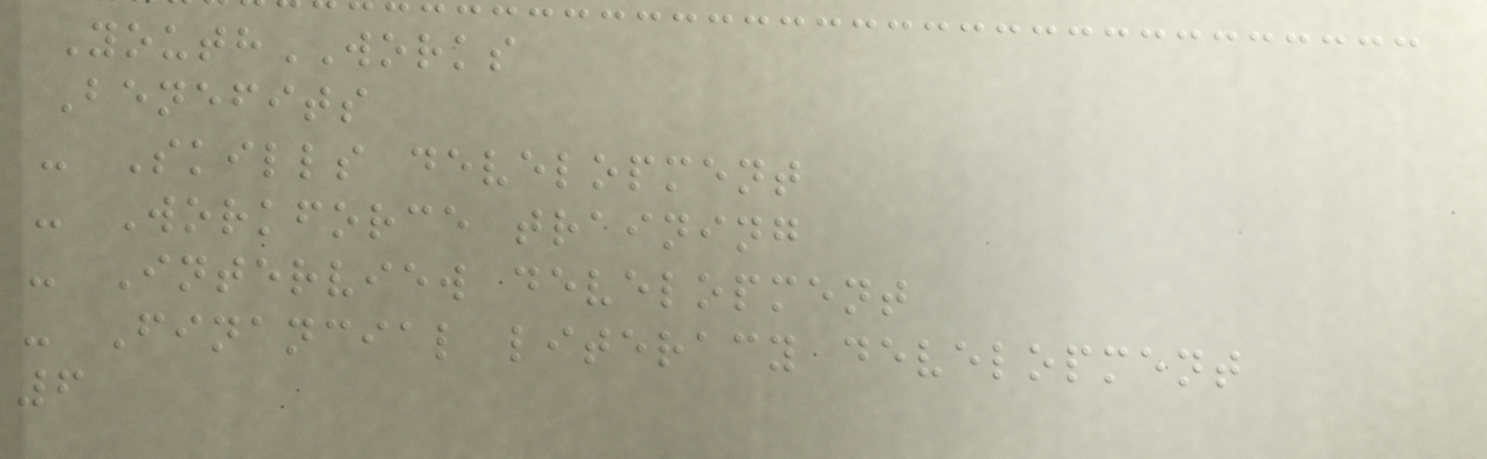YouthWORKS
Benefits
- Skills development
- Workforce training
- Interview development
- Financial literacy development
6
